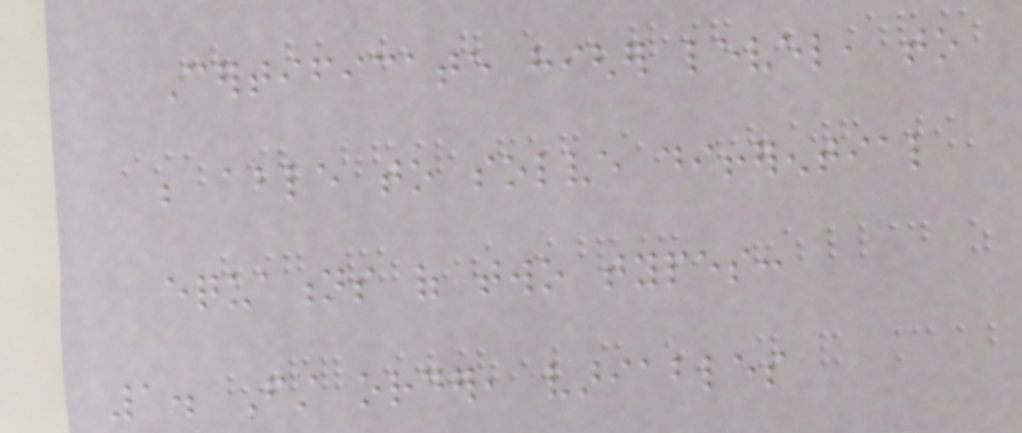Certificate higher level, to
be able to solve differential
equations of two types:
1. First order, variables
